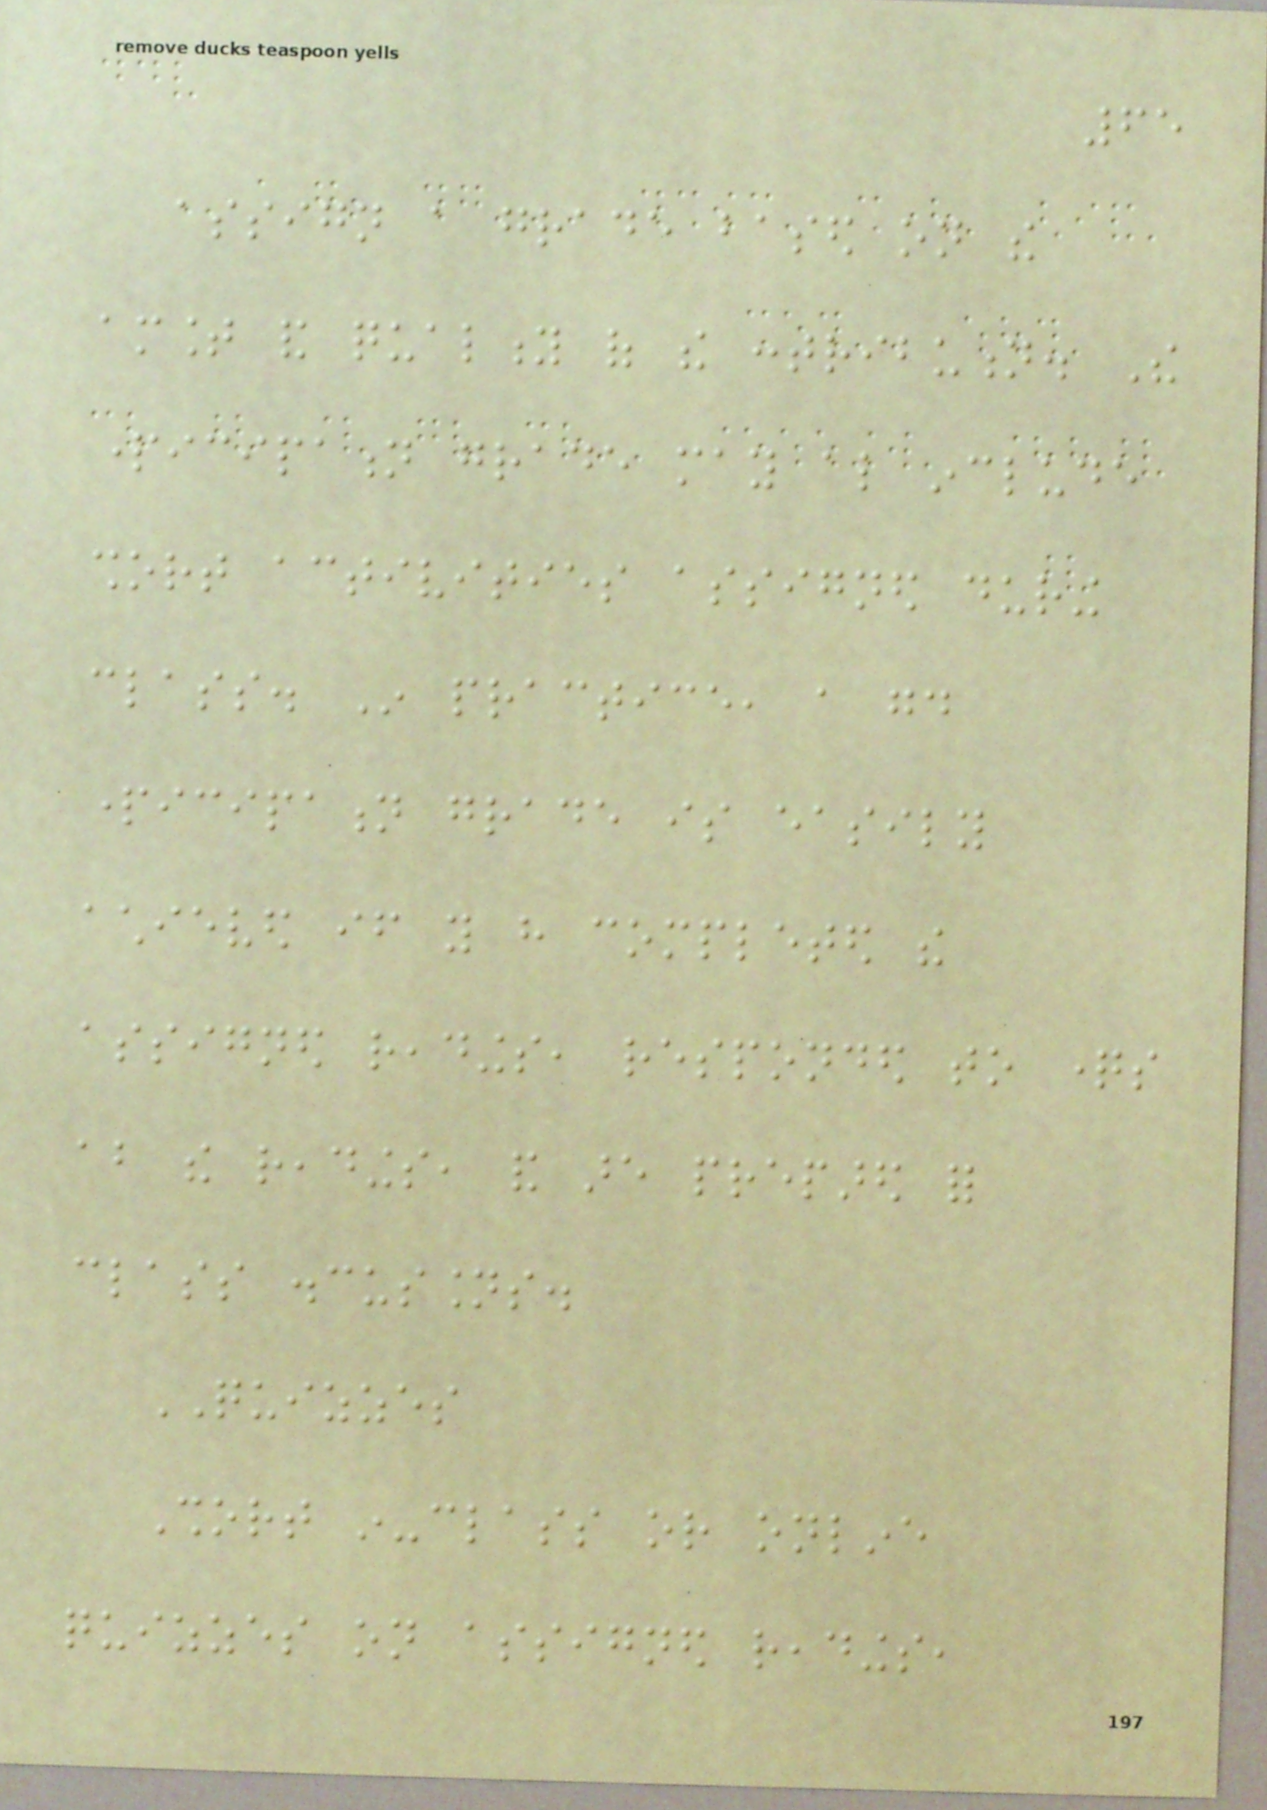65
assign a grade based on the
amount and quality of the contribution. The
participation grade may also include
short activities assigned during
class. In practice, a good
participation grade is easily
achieved if you have completed the
assigned readings, responded to questions
about the readings, and are prepared for
class discussions.
QUIZZES
Short in-class or online
quizzes on assigned readings,
